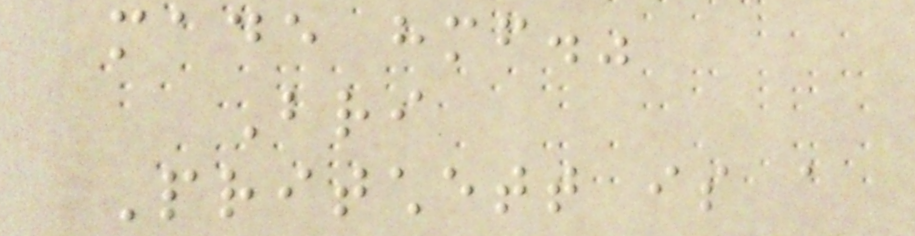made himself."
Bri
Pritchett is a
